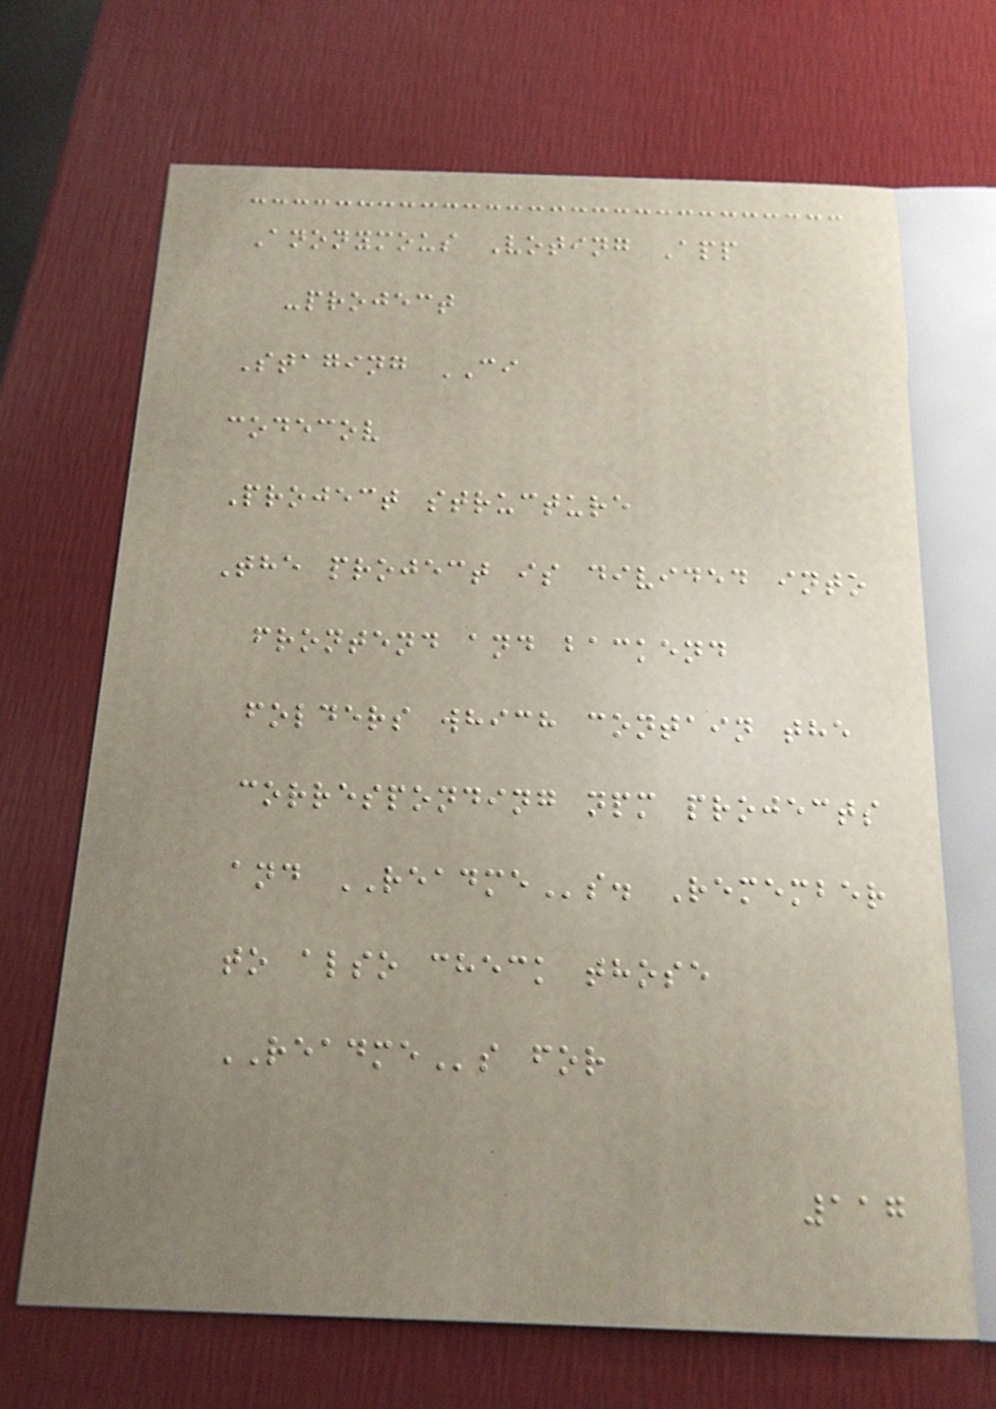Anonymous Voting App
-project
Staging CI
codecov
Project structure
The project is divided into
frontend and backend
folders which contain the
corresponding npm projects
and READMEs. Remember
to also check those
READMEs for
117
